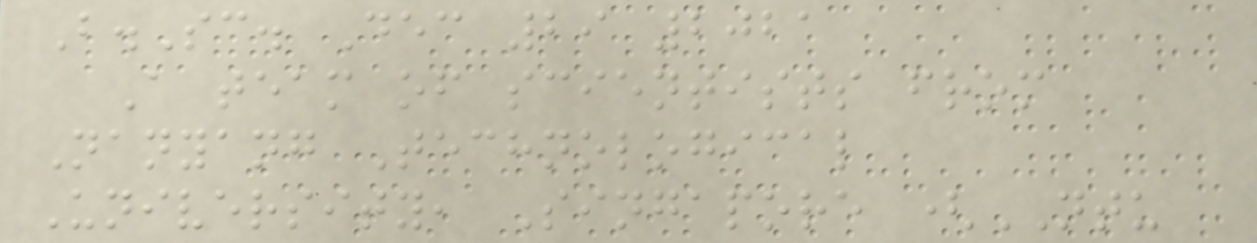B.Sc. Dec 29 2021
A team of scientists from
Nanyang Technological
University, Singapore (NTU
